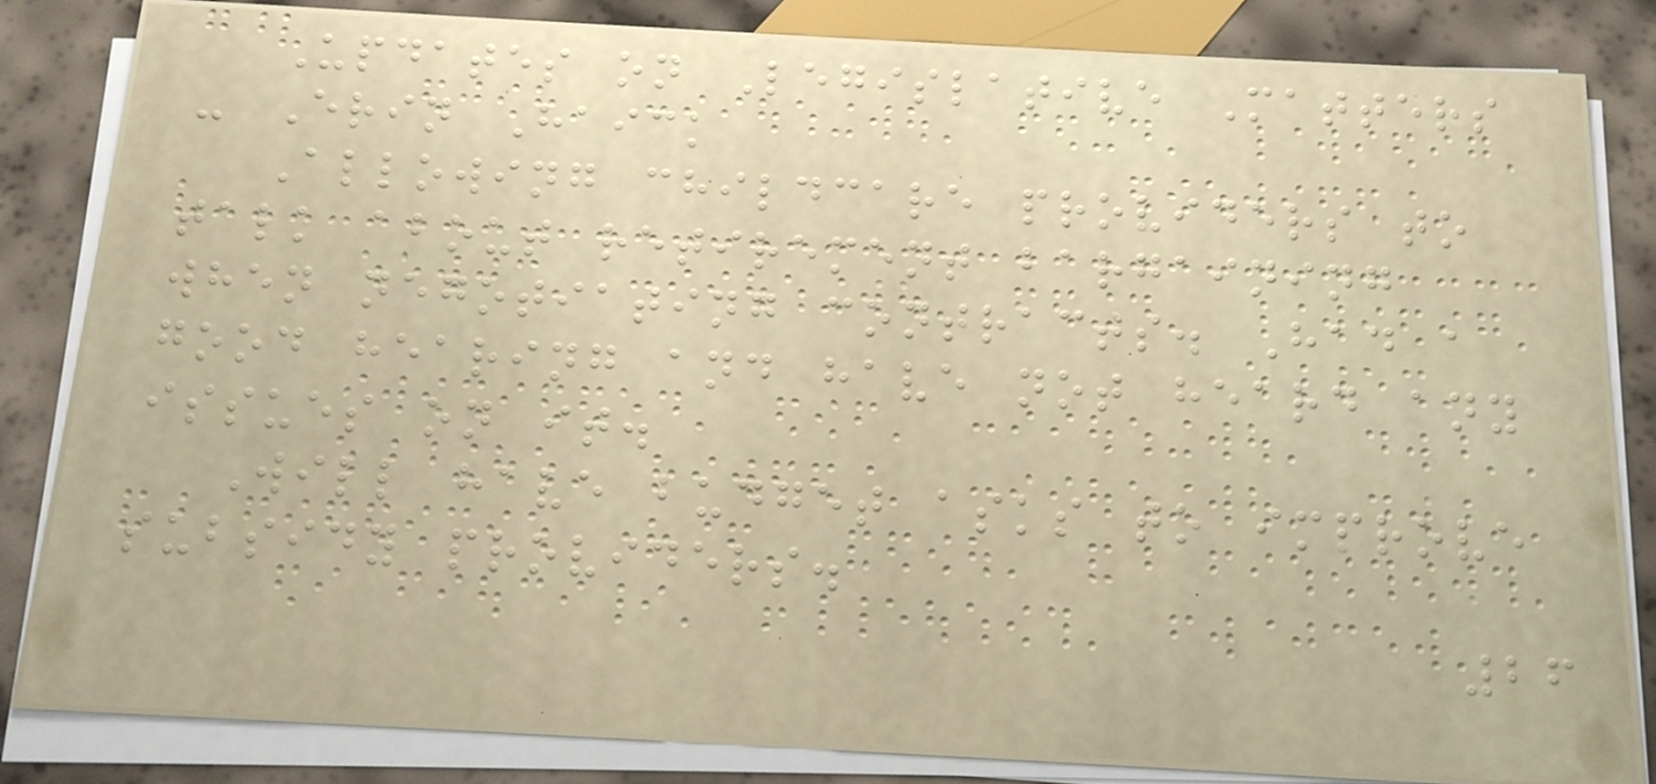Updates on Legislative Matters
- Erin Haick
Allowing childcare providers to
talk about retirement bargaining
when negotiating contracts. Had a
good hearing and have not heard any
issues on it.
Will have budget asks to improve
subsidy providers.
26
